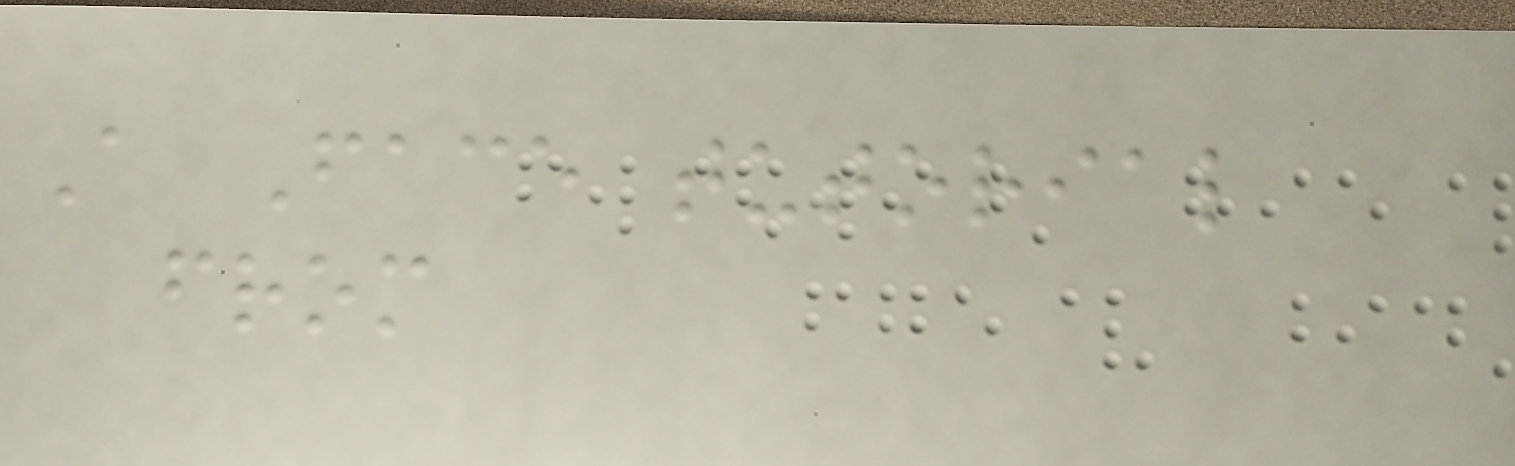A Face tutorial
from
